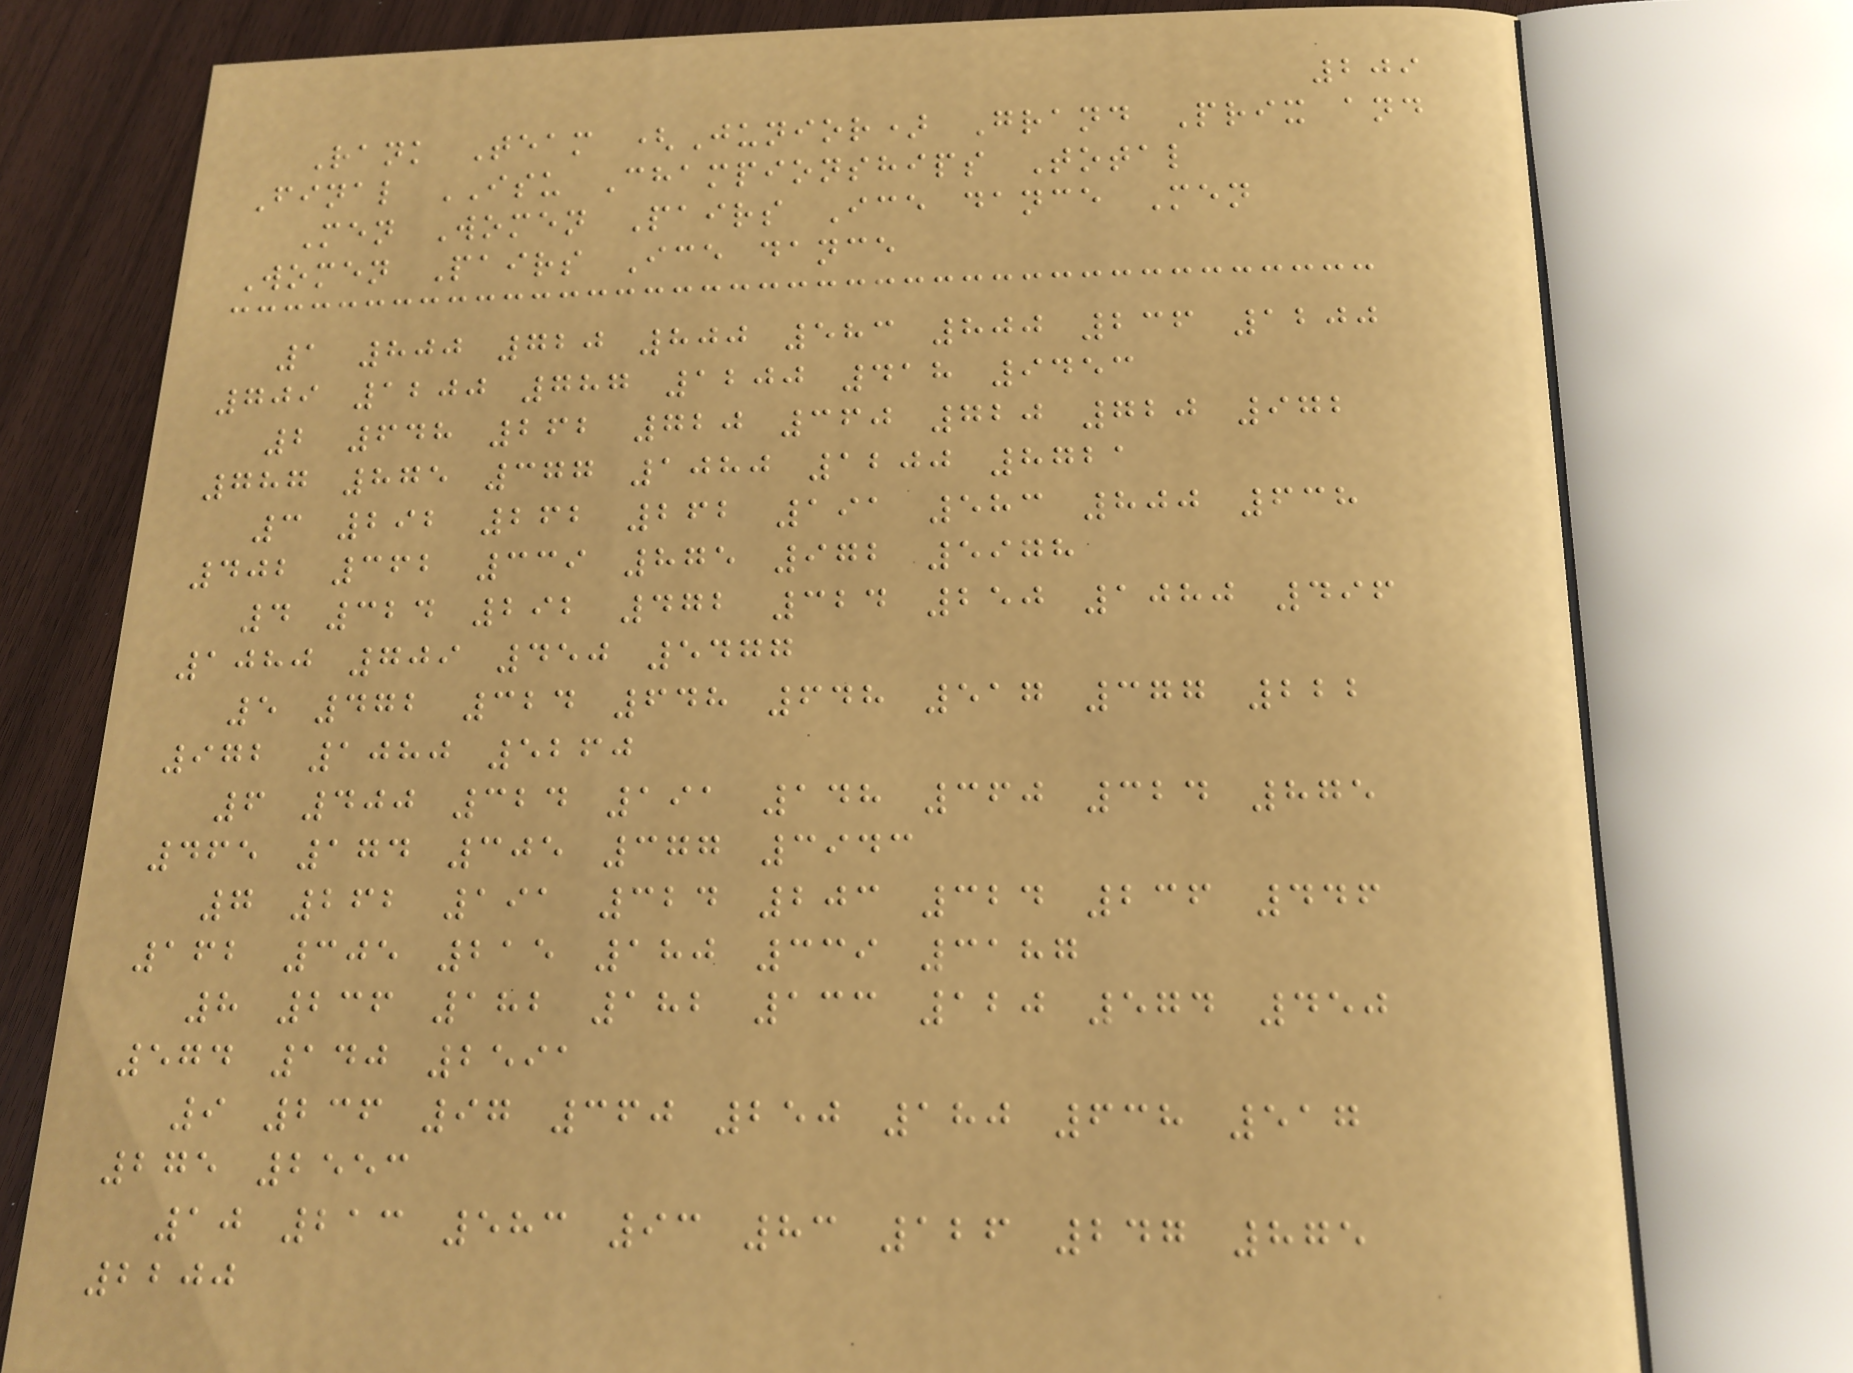209
Rank Team (Junior) Grand Prix and
Final ISU Championships Total
Men Women Pairs Ice dance Men
Women Pairs Ice dance
1 800 720 800 583 800 236 1200
709 1200 787 1200 418 9453
2 648 262 720 360 720 720 972
787 875 377 1080 1200 8721
3 292 262 262 191 583 800 638
402 362 339 875 972 5978
4 324 292 472 324 250 1080 496
1080 709 450 5477
5 472 324 648 648 517 377 222
972 1080 5260
6 400 324 191 148 360 324 875
465 174 305 377 3943
7 262 191 324 203 324 236 446
162 305 215 180 339 3187
8 236 182 182 133 120 574 450
574 140 2591
9 236 97 360 250 180 638 517
275 2553
10 213 583 93 83 126 247 875
2200
